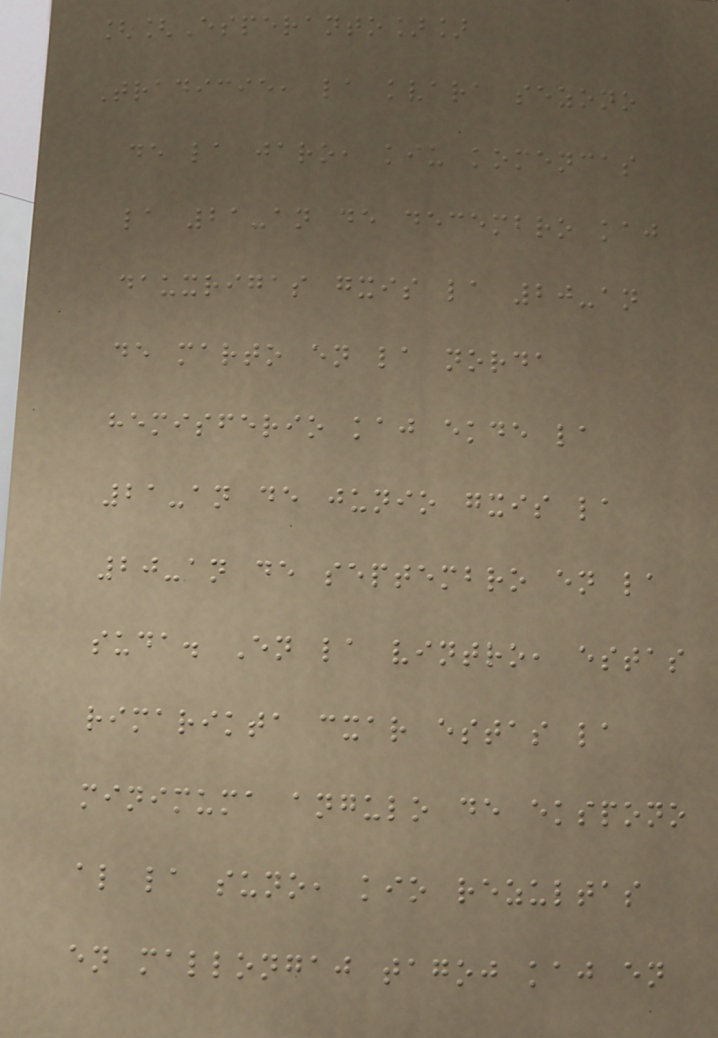[[Esperanto]]
Tradicie, la kvara sezono
de la jaro, kiu komencas
la 21-an de decembro kaj
dauxrigas gxis la 20-an
de marto en la norda
hemisferio kaj ekde la
21-an de junio gxis la
20-an de septembro en la
suda. En la vintro, estas
rimarikta cxar estas la
minimuma angulo de ekspono
al la suno, kio rezultas
en mallongaj tagoj kaj en
